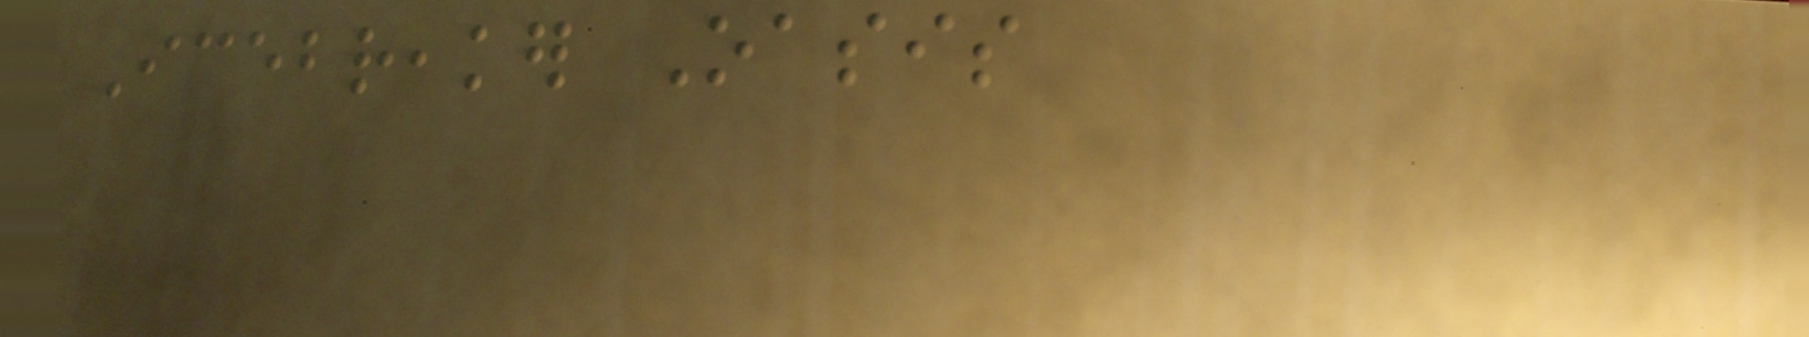Icebreaker Oasis
